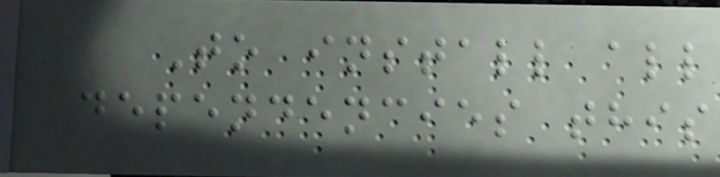To install all
dependencies this
